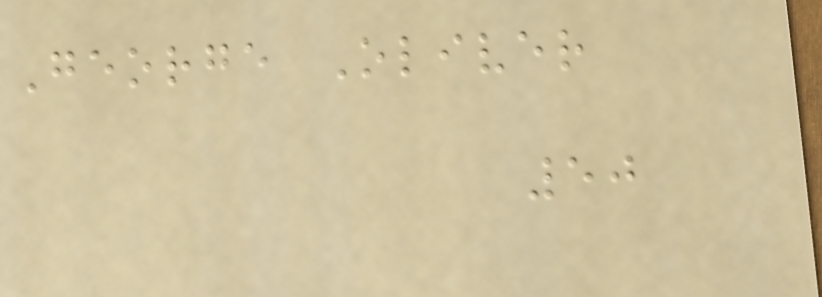George Oliver
50
